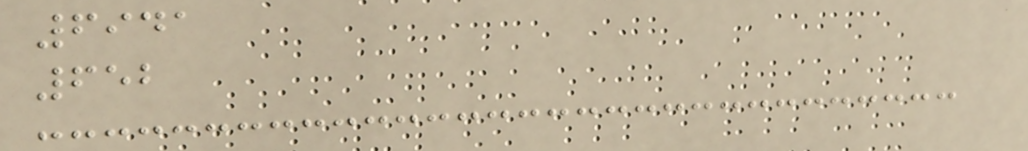6941
652
